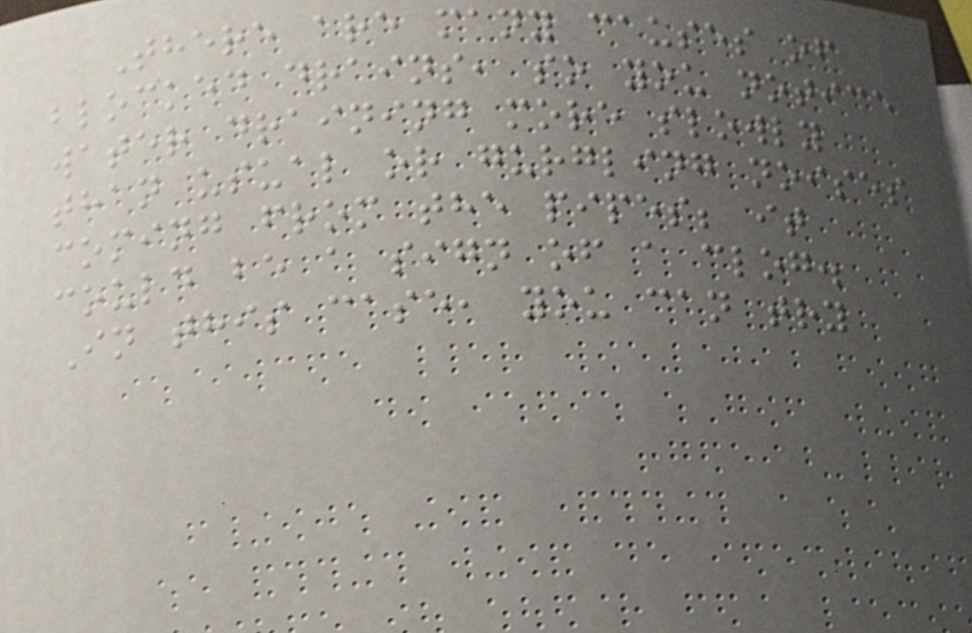There are many causes of
blocked drains, so you notice
water draining more slowly
than usual or gurgling noises
coming from the pipes; it
could be a sign of a clog.
In this case, you can try
